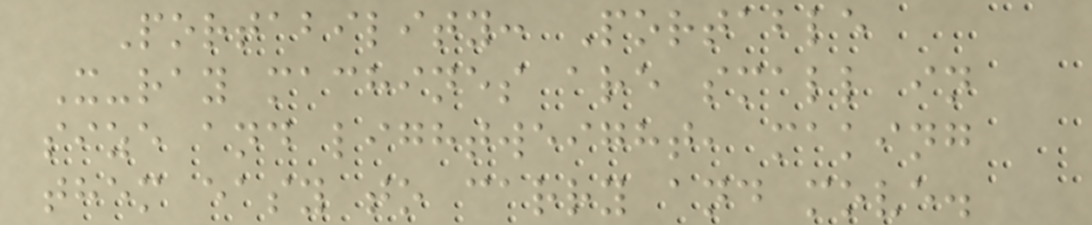Portability: Portable
X-ray machines are small in
size and lightweight, making
them easy to carry and move.
